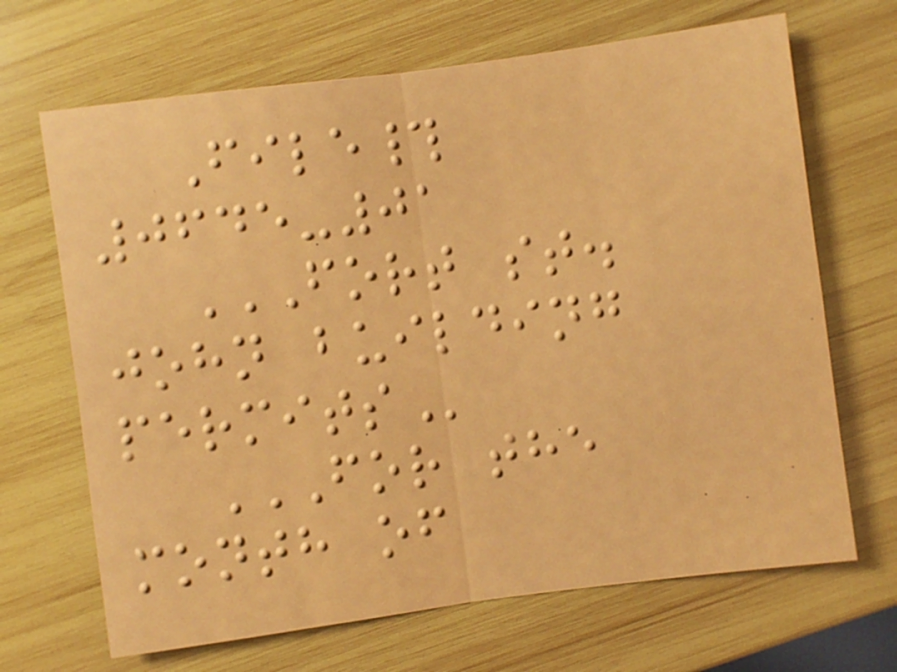File#
0645-01
FORT ST.
JOHN BUILDING
PERMITS
FOR THE
MONTH OF
